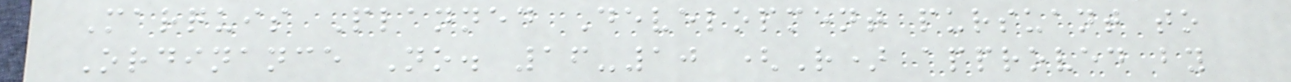Marquis Planned Development pursuant to
Ordinance No. 16-10 (R) approved by
